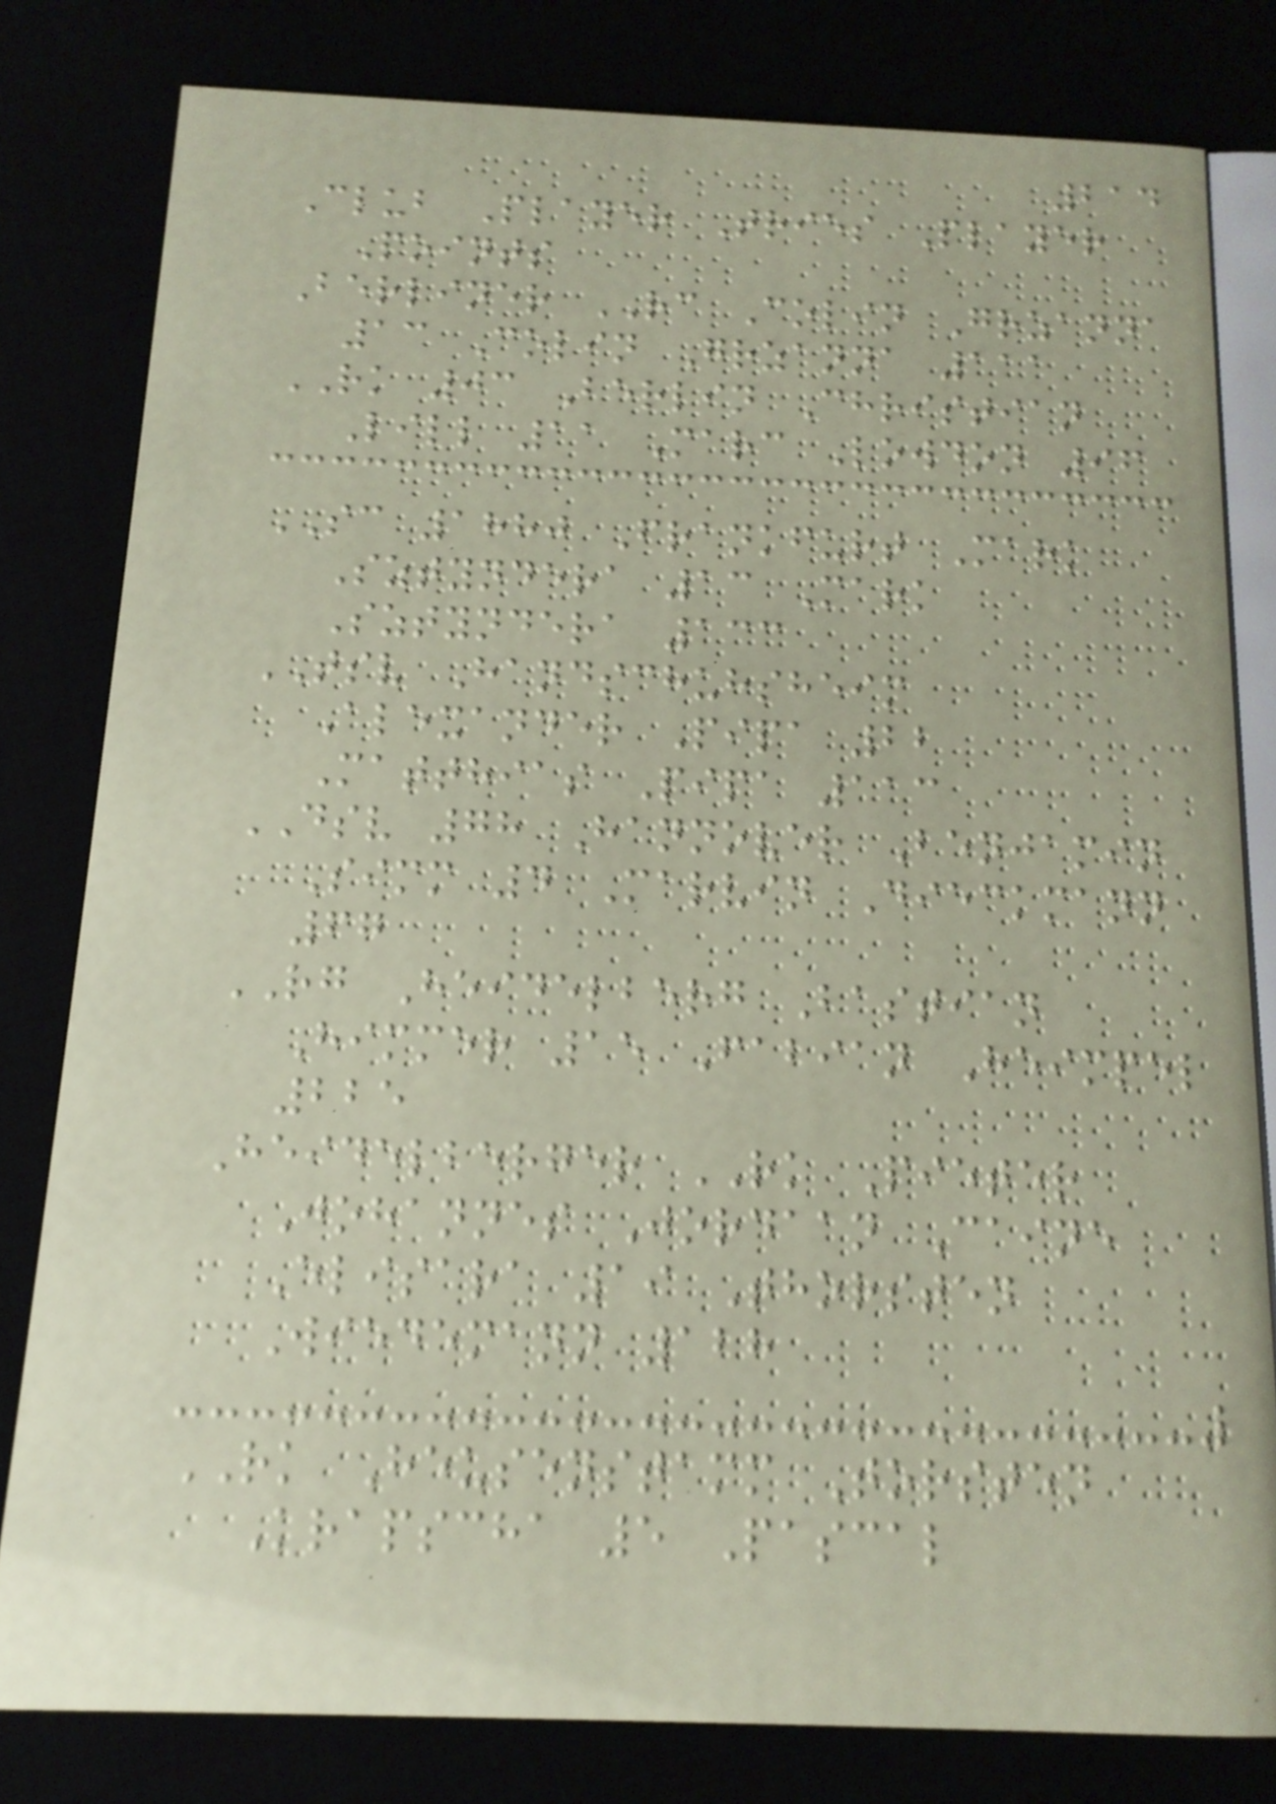214
Club Player Tries Player
Points
Berliner RC Colin Grzanna
13 Colin Grzanna 111
RK 03 Berlin Christian
Lill 11 Marc Lowdon 96
SC 1880 Frankfurt Mark
Sztyndera 13 Mark
Sztyndera 133
TSV Handschuhsheim
Alexander Pipa 22
Matthias Pipa 113
DSV 78 Hannover Benjamin
Simm 4 Marvin Dieckmann
67
RG Heidelberg Bastian
Himmer 15 Fabian Heimpel
225
Heidelberger RK Pieter
Johannes Jordaan Caine
Elisara 19 Thorsten
Wiedemann 128
RK Heusenstamm Torsten
Krapscha 5 Pascal
